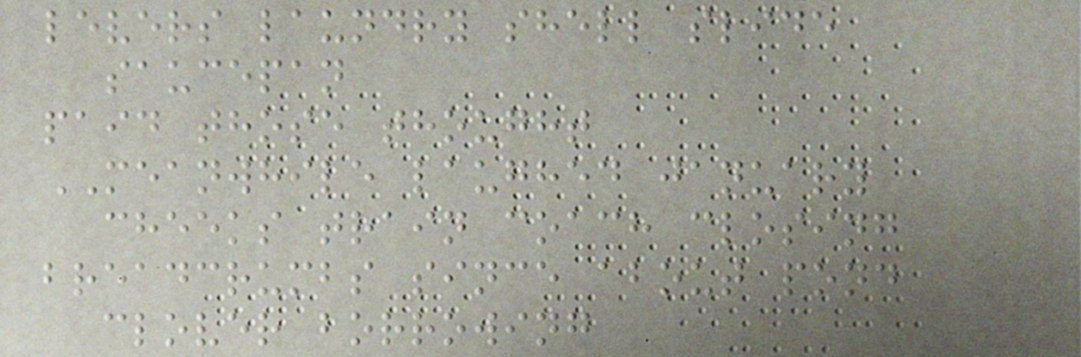levers laundry shell slide
saucepan
paid those thought
MEANWHILE laughed january
cheeks train coach closing
breadcrumbs since about pond
clover borrowing
